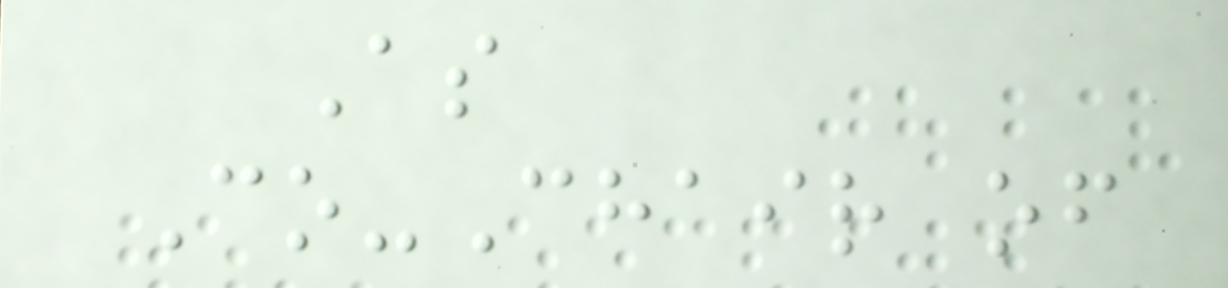As
Co-Chair of
